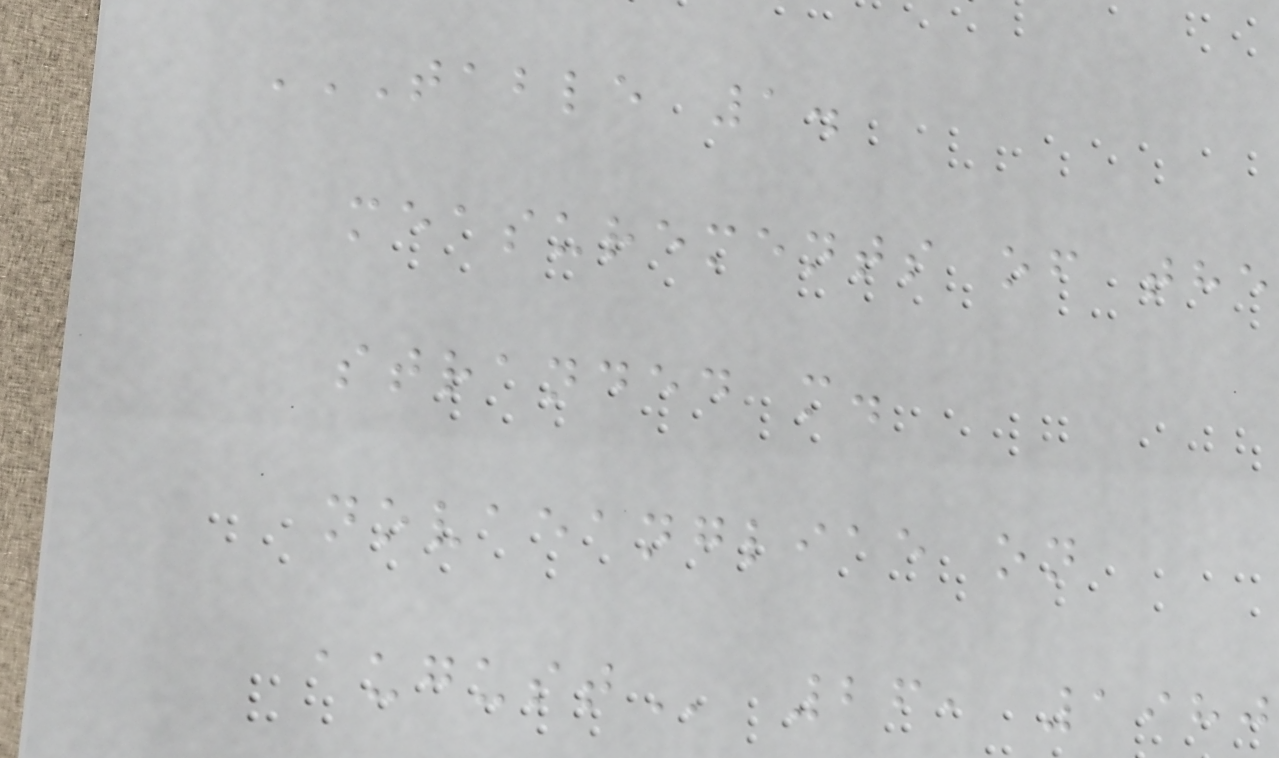TABLE 1.
MEASUREMENTS OF THE
STRANDED M.
NOVAEANGLIAE ON
AUGUST 26, 1980
